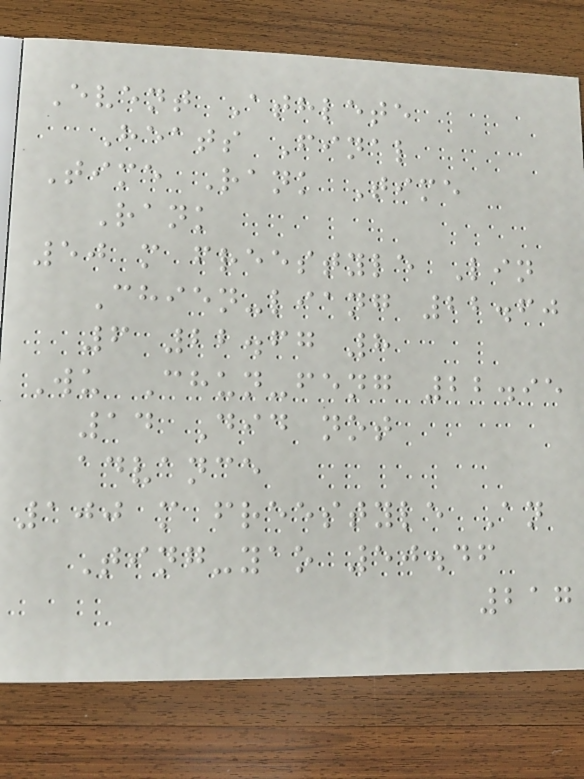Event Athlete
Heats Final
Time Rank Time
Rank
50 m freestyle Lin
Chien-liang 22.60
6 22.67 8
Wu Chun-feng 22.95
14 Did not
advance
100 m freestyle An
Ting-yao 50.46
217
